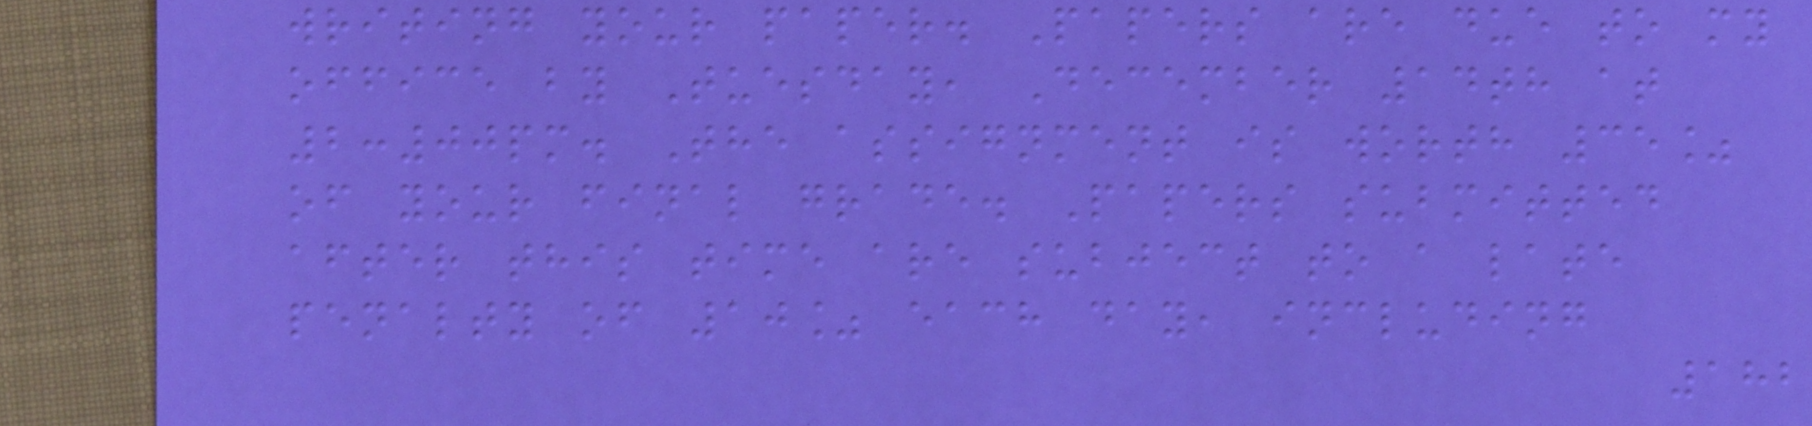writing your paper. Papers are due to my
office by Tuesday, December 14th at
2:00pm. The assignment is worth 35%
of your final grade. Papers submitted
after this time are subject to a late
penalty of 10% each day, including
182
